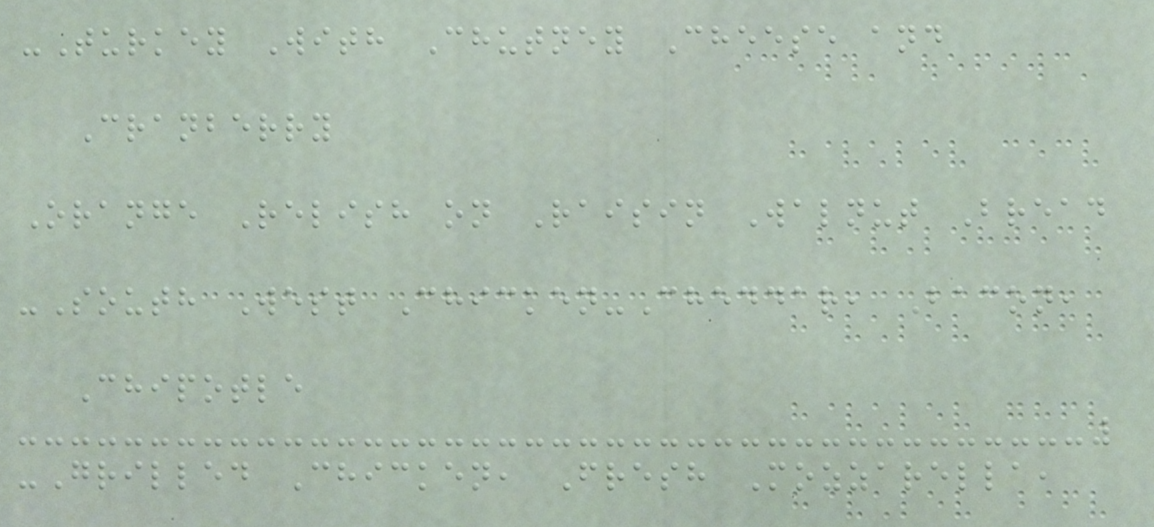-Turkey With Chutney Cheese and
Cranberry
Orange Relish on Raisin Walnut Bread
-South West Chicken-Cheddar, Bacon,
Chipotle
-Grilled Chicken, Fresh Mozzarella,
